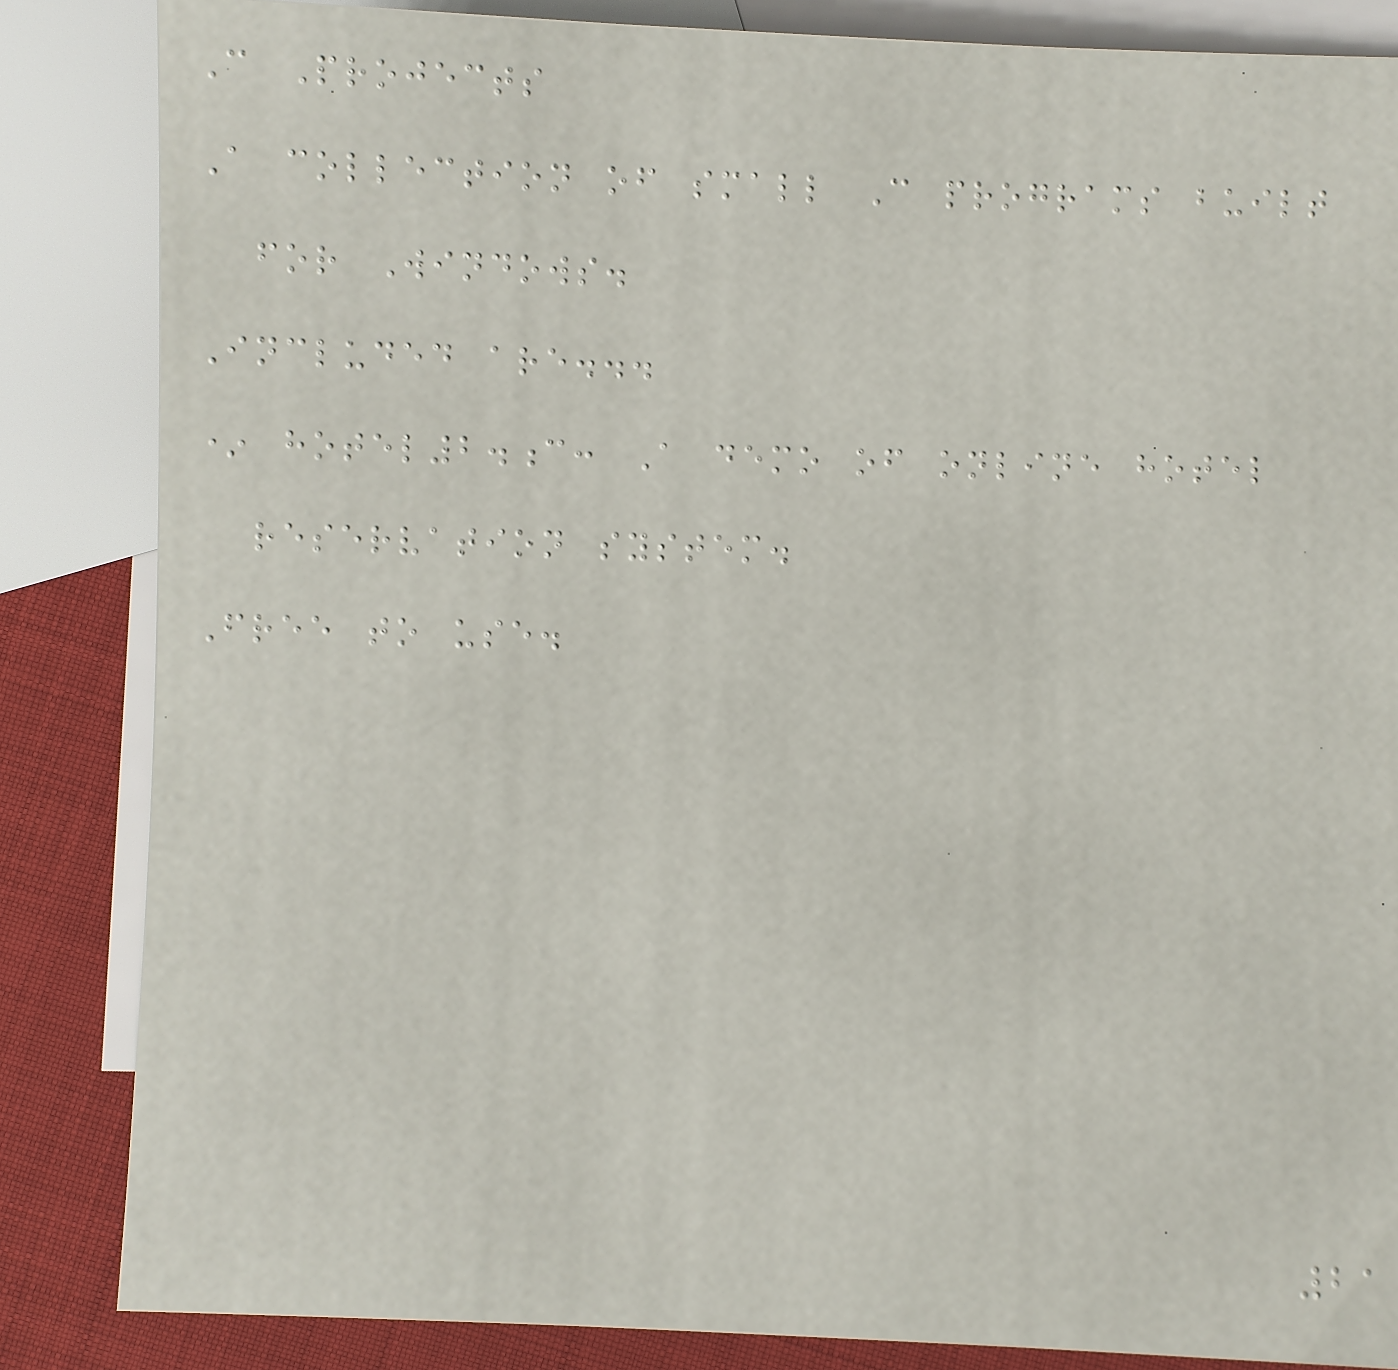C Projects
A collection of small C programs built
for Windows.
Included are...
* hotel2.c: A demo of online hotel
reservation system.
Free to use.
21
